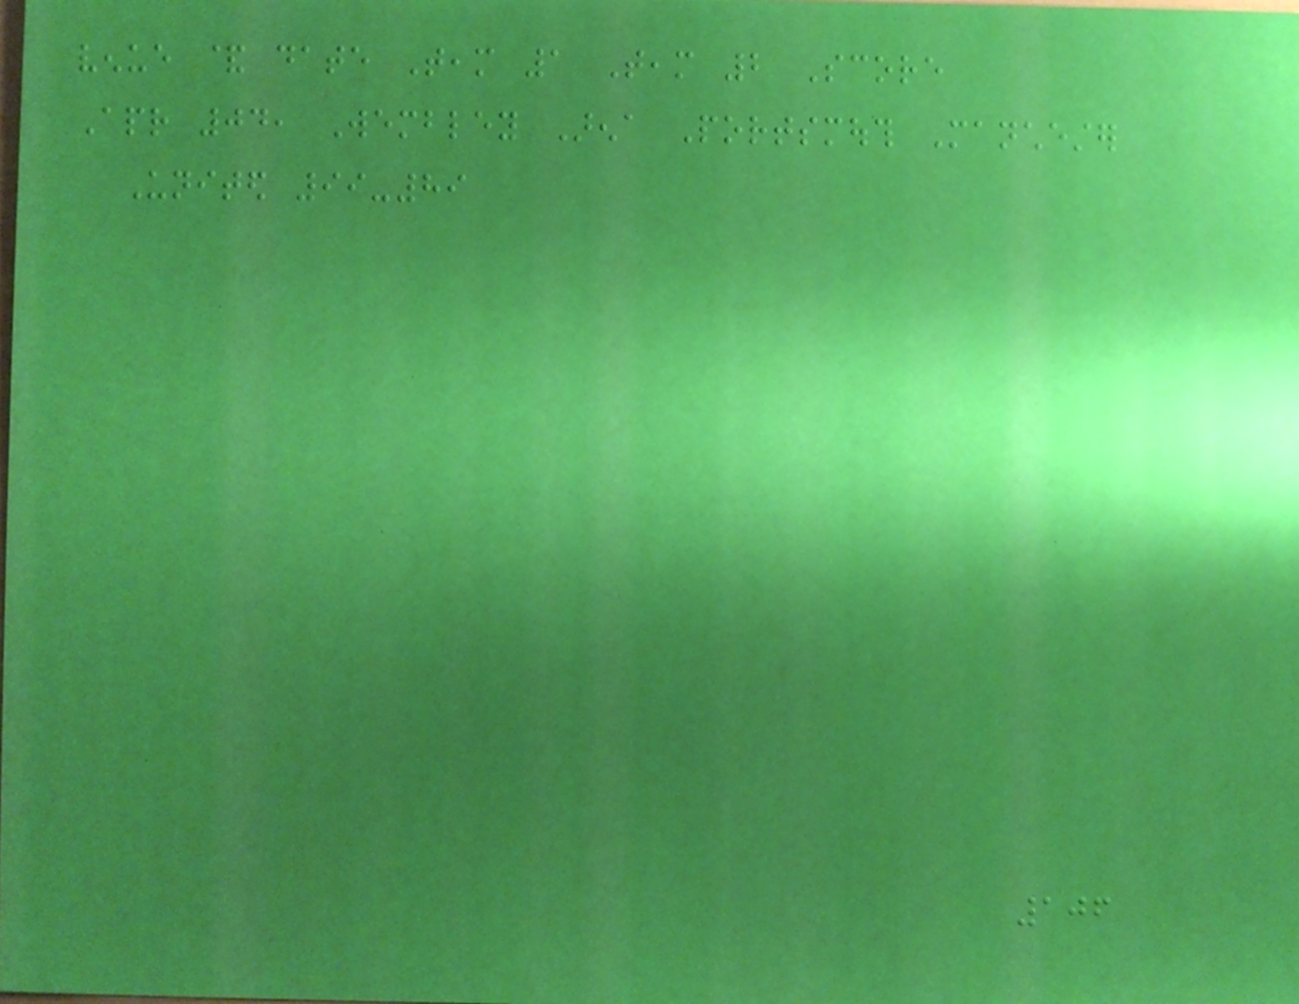venue & date Team 1 Team 2 Score
Apr 04, Wembley Arena Portsmouth Manchester
United 99-89
106
